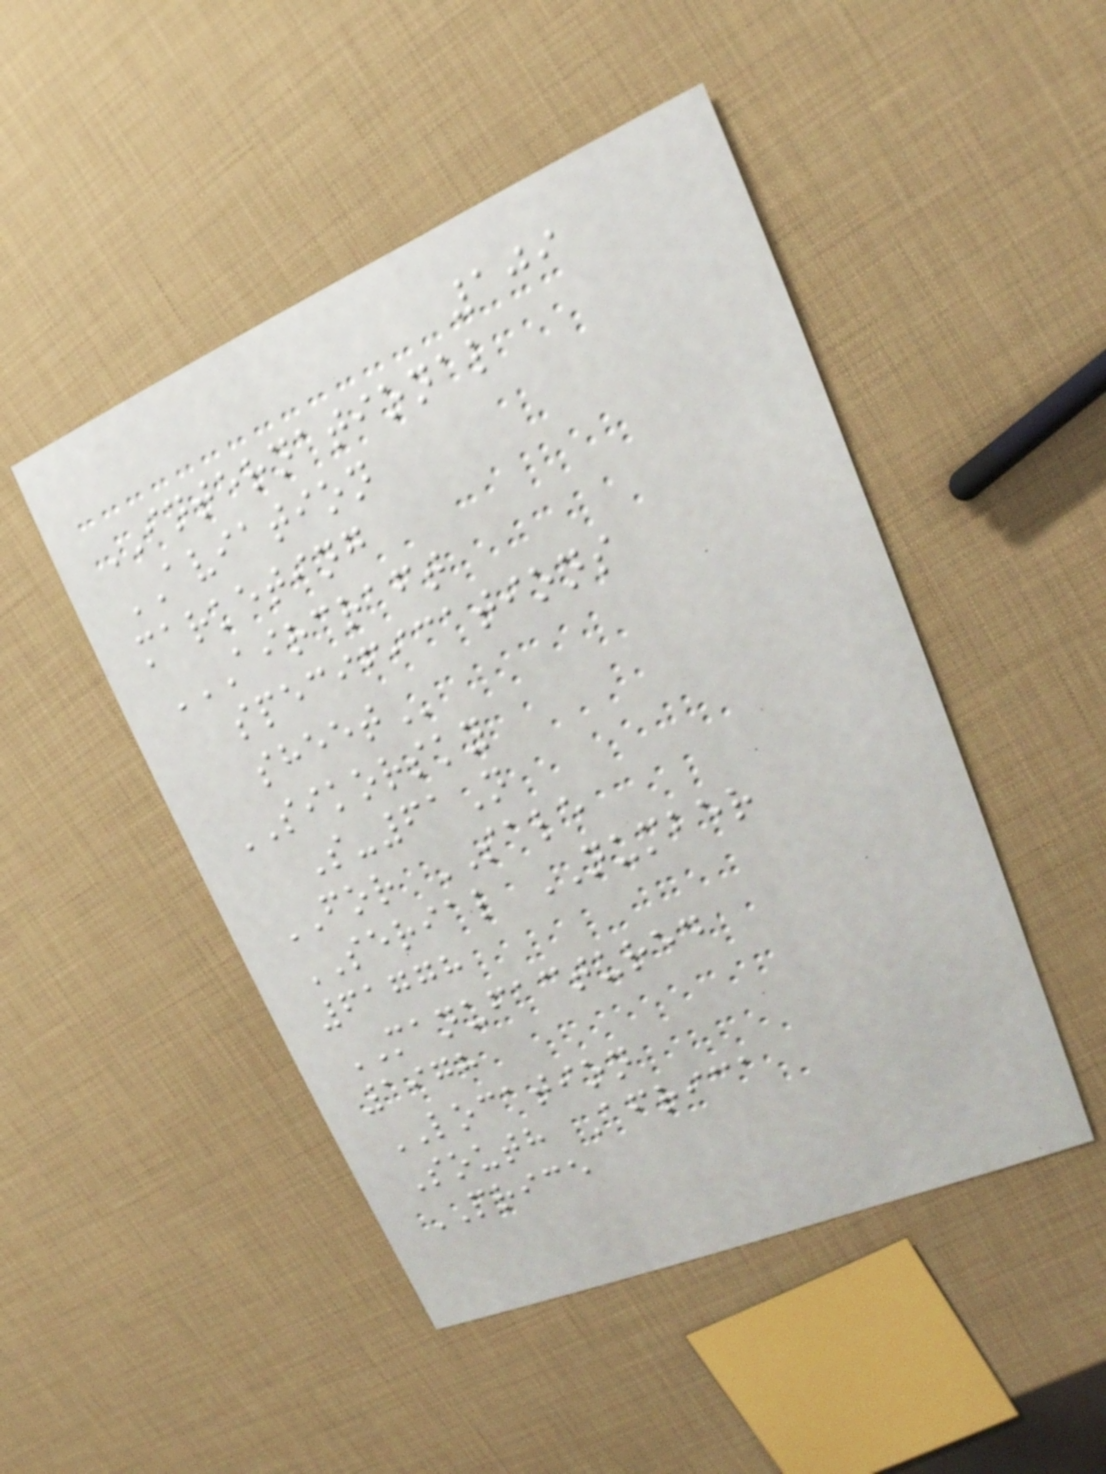109
INTERNATIONAL
AVIATION
marketing
AIRCRAFT
SPECIFICATIONS
SHEET
SIKORSKY
S-61N
FOR SALE
SERIAL NUMBER
61778
MANUFACTURED
1978
LOCATION
South Africa
PRICE
